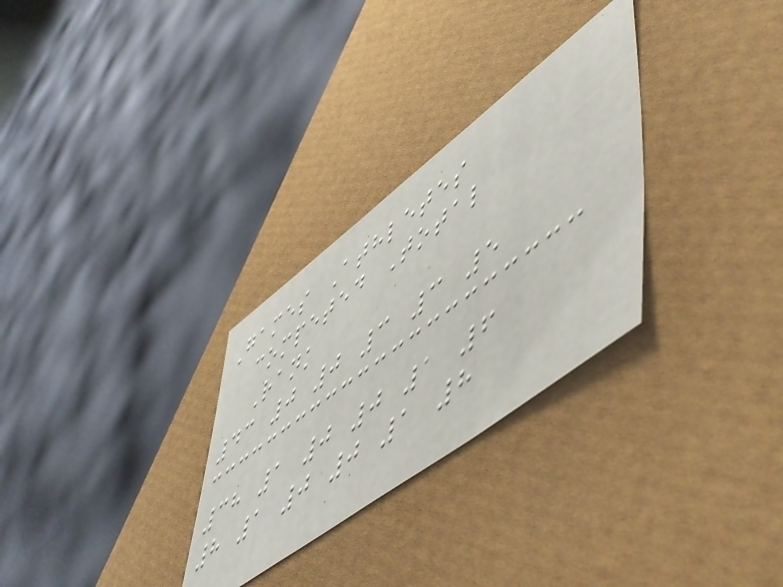Games Athletes
competed Total
Rank
43 0 0 3 3 5
38 1 0 0 1 6
8 1 0 0 1 8
